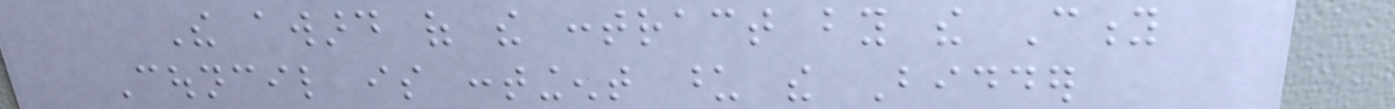The award of the contract by the City
Council is contingent upon the Bidder
